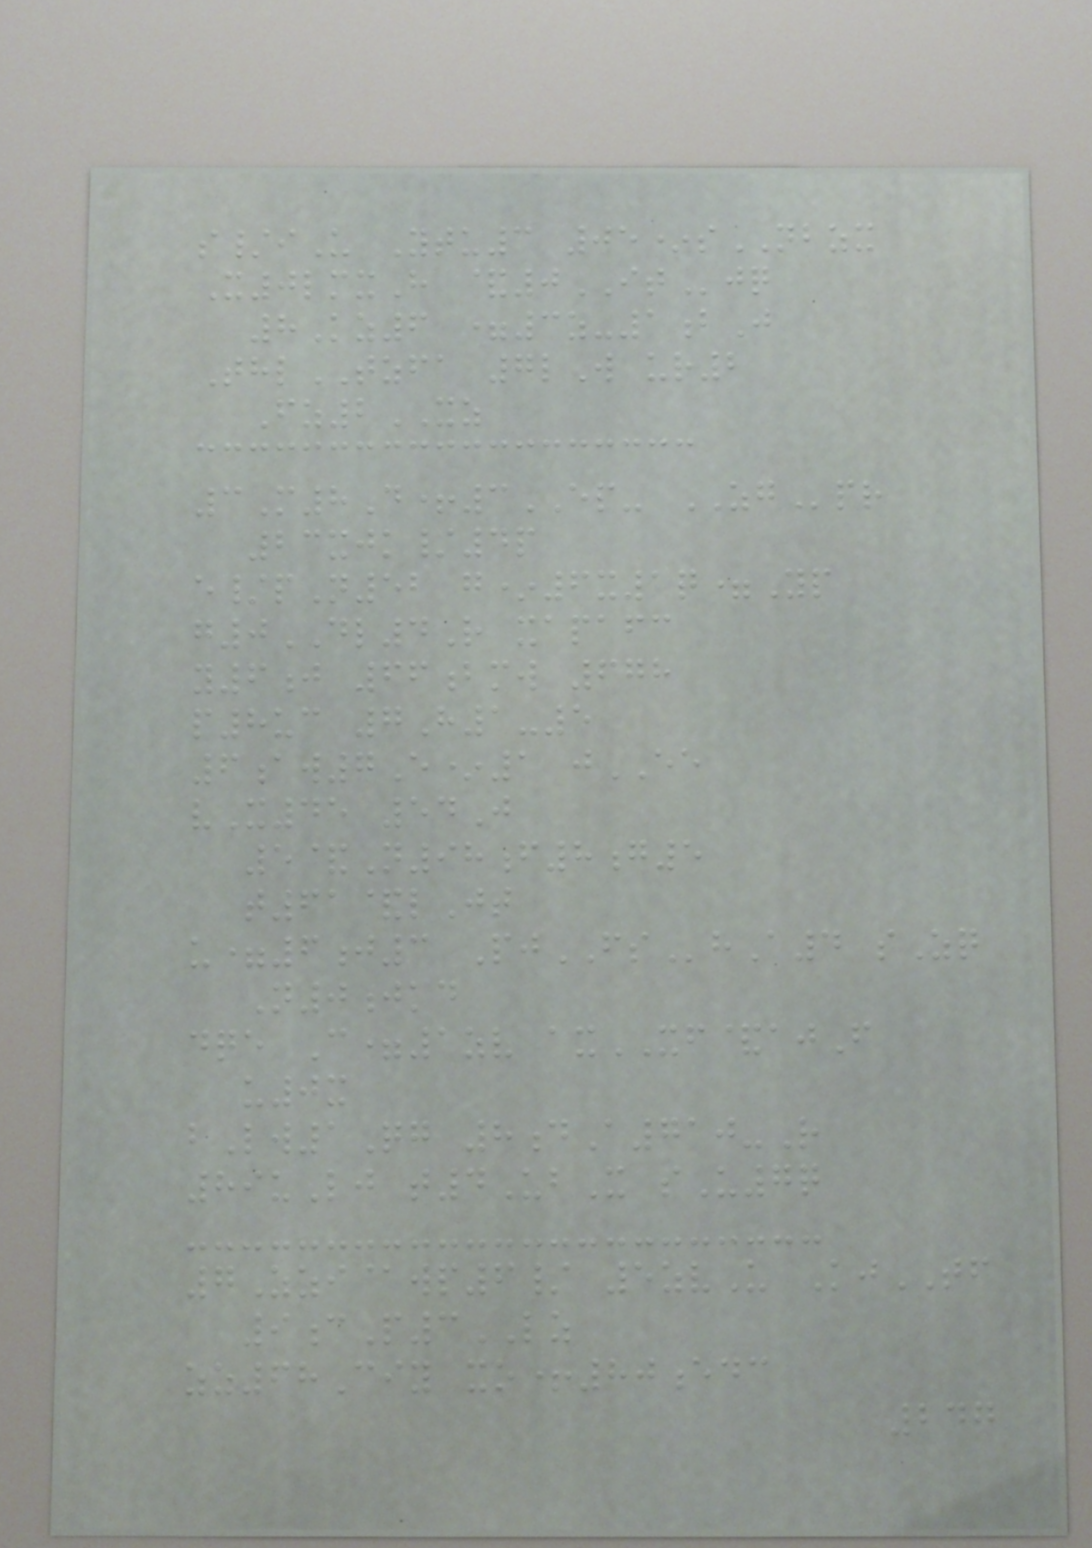s/iU Ytu3 05*sNBZX
X0lmxH &0ITjq
8Kz6 =3z-1bJ
ThlTZFA 7lW ur2
Fz2XZ
3M8D+3EP- ZGpr
23xjk/4p
e/pN52 g*6x1q=Yp
g0DL4R xapafc
y6j 66bmw 678
p8uc 7H1-5
6aw7E*1 jEE
vX45 54J
5&N98f8g5
t61&lJt
u=6j3 PjFShA4 sZq
N0jkd
dqe C=1zv axXF&ajF
u0x
bLw1Qg 8dA710-R
89uLj t4UbX sU7q
7Zzi@wp6/ 5zvU KjTF
9cP3LZ
zz68Ciy xo+80edc
247
